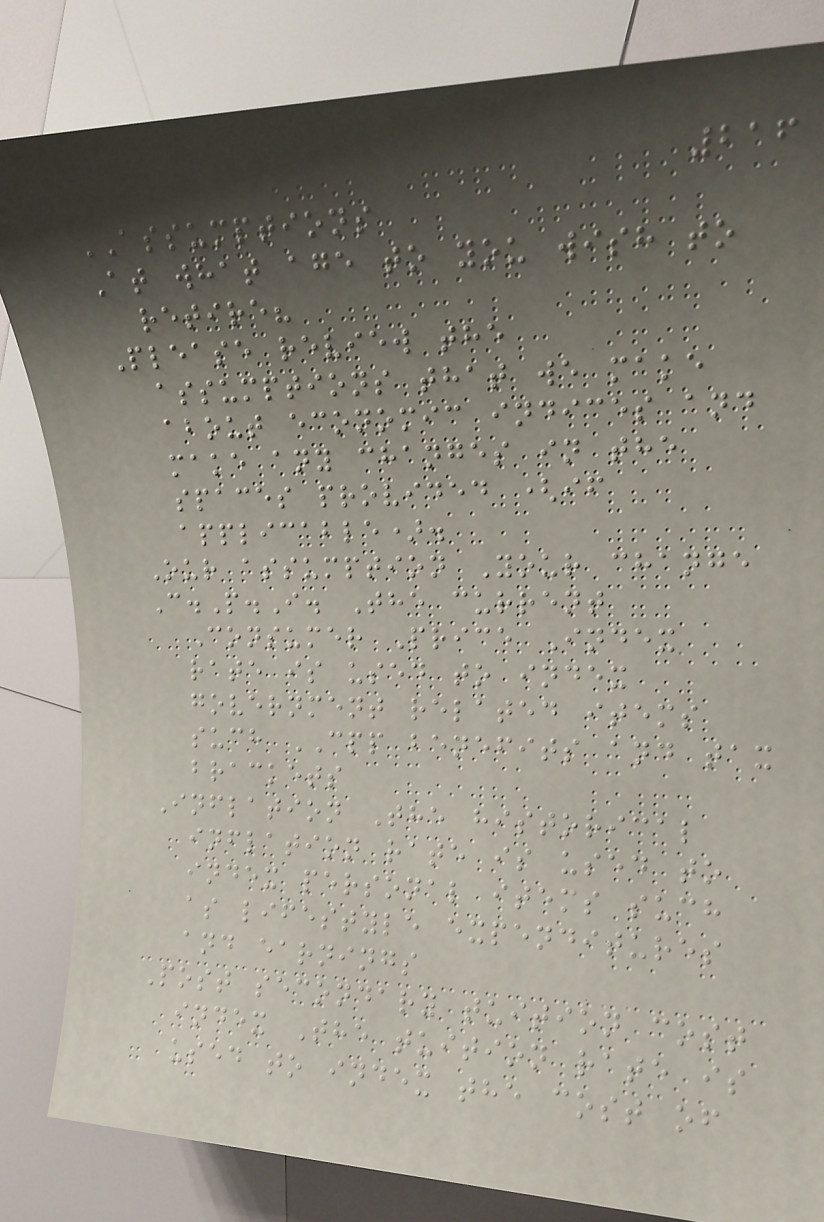216
ASSUMPTIONS
At what age to you wish to
retire?
Please review the
assumptions that we make
about economic indices and
make any changes in the
spaces provided (if
applicable).
Our assumption Your change
C.P.I. The current
Consumer Price Index
rate is used to index
government related items
such CPP benefits and tax
brackets
Inflation The historical
inflation rate is used to
index personal items such
as lifestyle expenditures
and earnings
Post secondary tuition cost
index The tuition rate is
used to index the cost of
